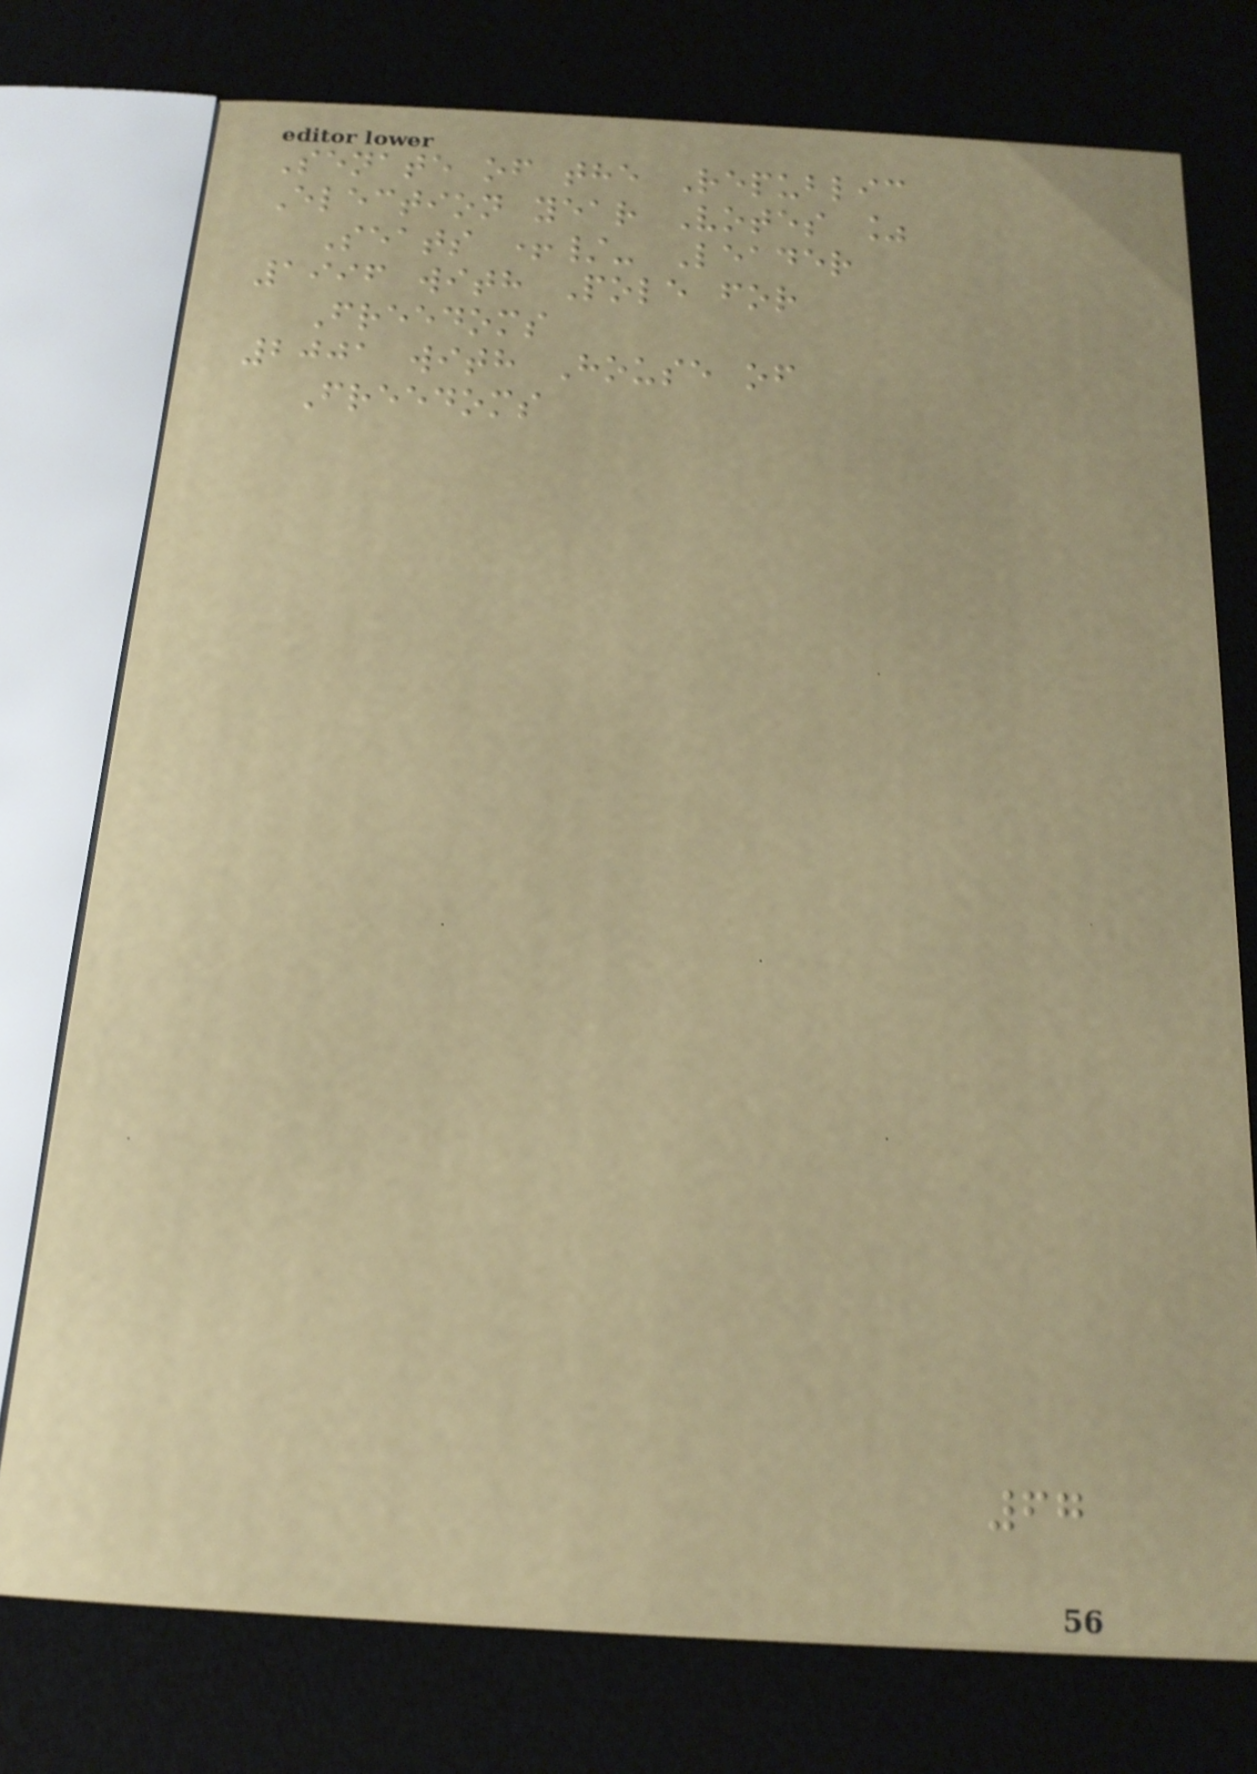Senate of the Republic
Election year Votes %
Seats +/- Leader
1996 with Pole for
Freedoms
2001 with House of
Freedoms
67
